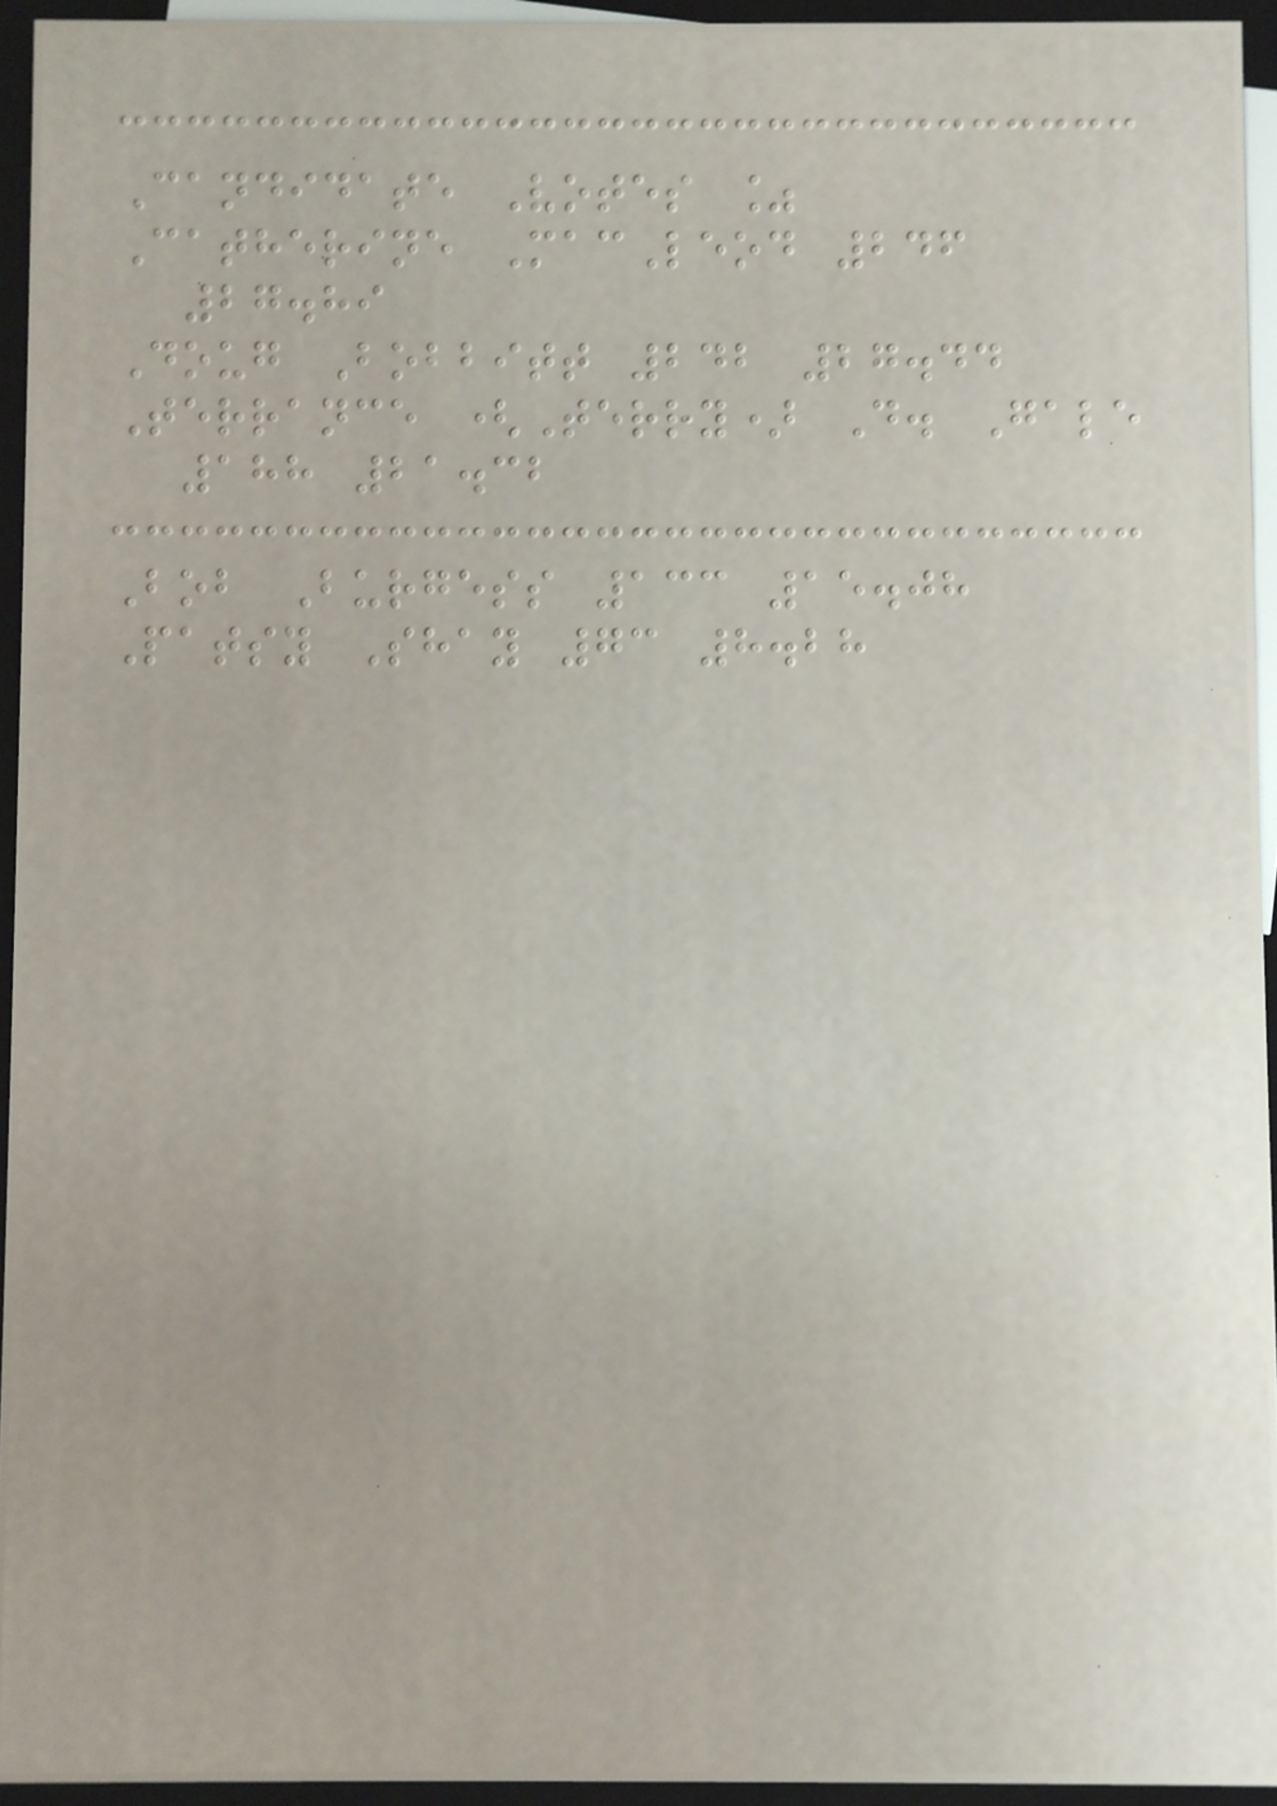Candidate Votes %
Catherine MacLeod 246
27.89
Doug Bobbitt 242 27.44
Terrance (Terry) D. Gale
188 21.32
Bob Burgess 133 15.08
Patsy Shay 73 8.28
